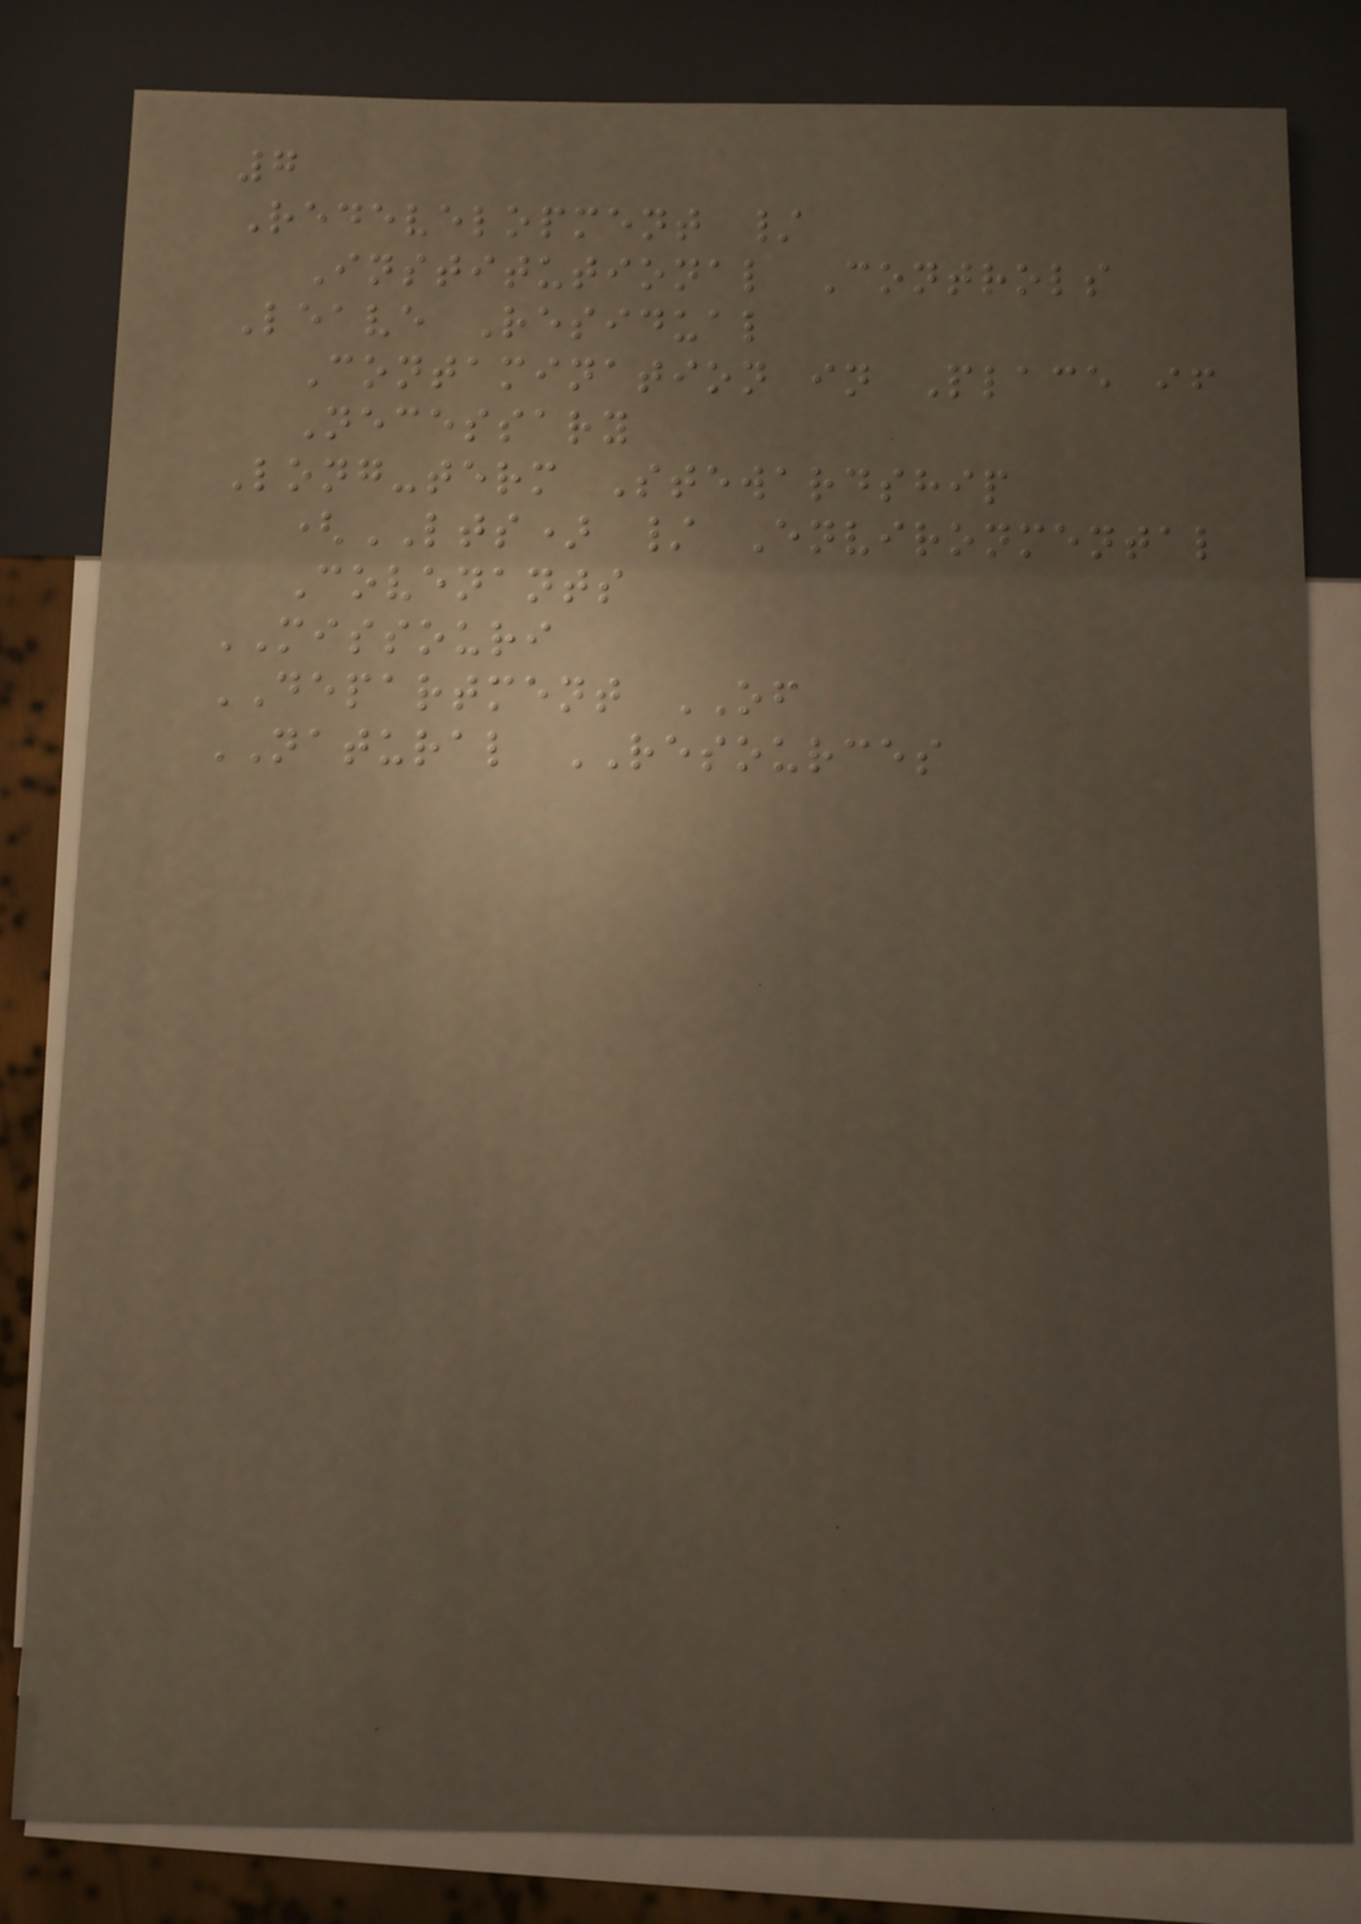7
Redevelopment /
Institutional Controls
Leave Residual
Contamination in Place if
Necessary
Long-term Stewardship
(LTS) / Environmental
Covenants
MISSOURI
DEPARTMENT OF
NATURAL RESOURCES
